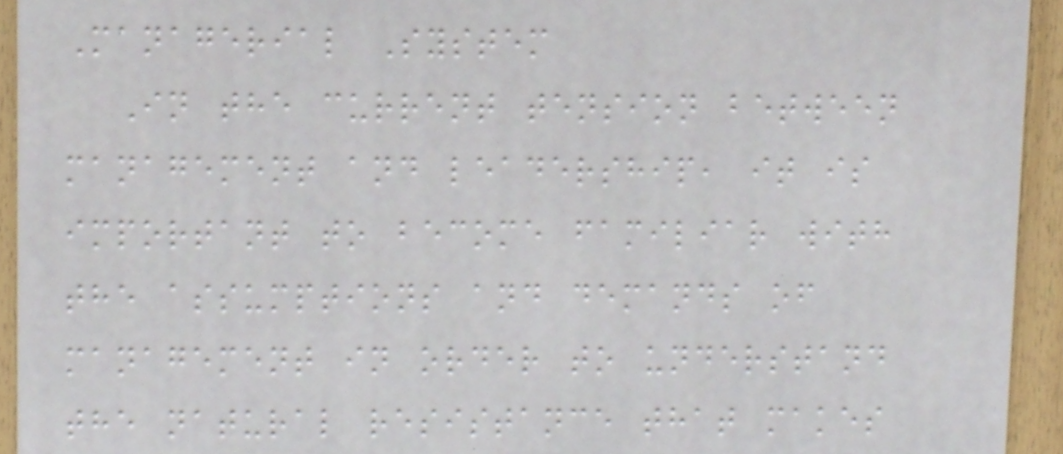Managerial System
In the current tension between
management and leadership, it is
important to become familiar with
the assumptions and demands of
management in order to understand
the natural resistance that makes
